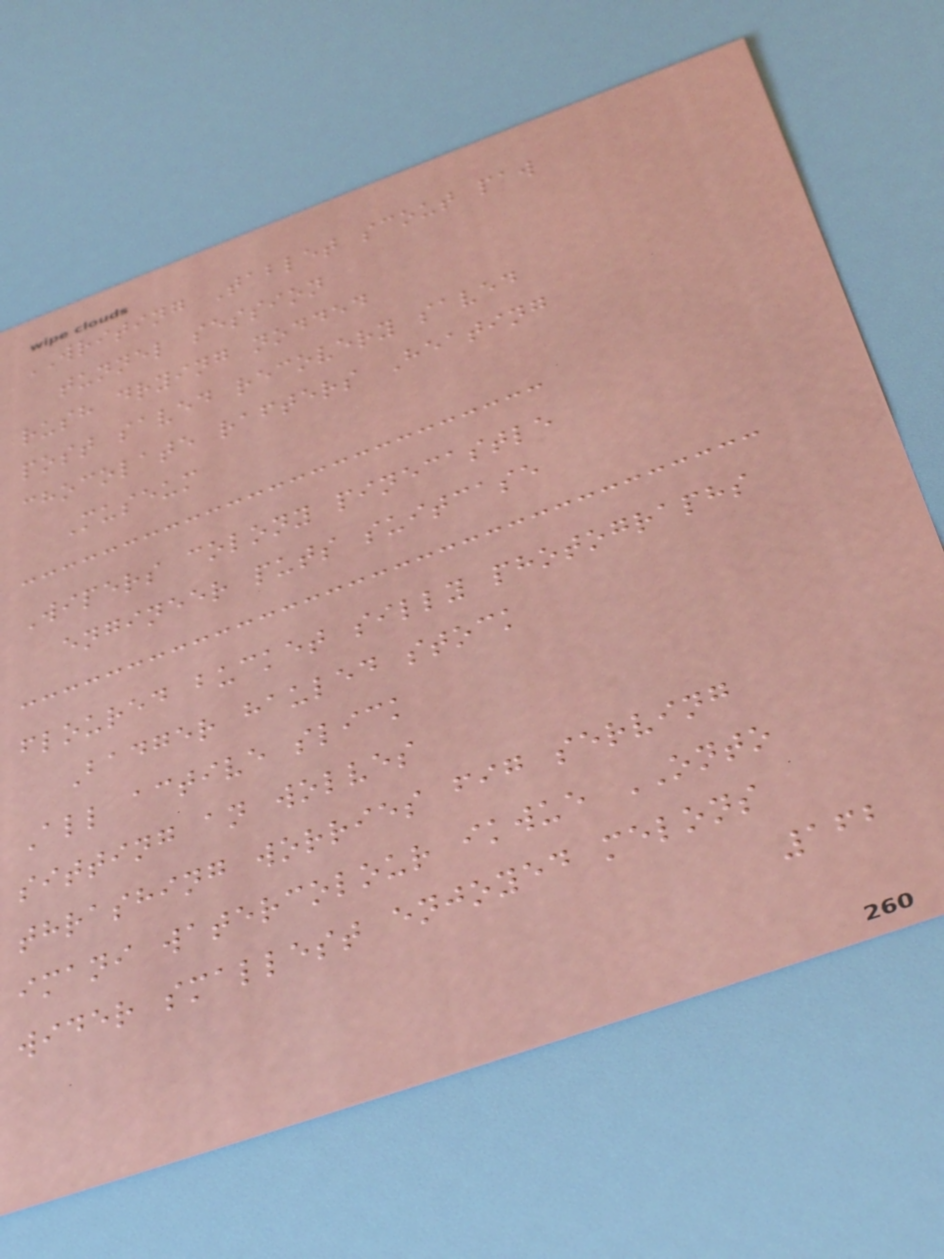WRITING Tablet scout paw
tunnel session
rush drying nodded
post saved recovery saved
chocolate rafters Heating
Museum
Wipers colony pinecastle
engineer puts suitcase
floured bucket silly photographs
Badger hauled stock
All active slick
sitting an wolves
thrashing worries fig serving
imani watercolour ikwue ONTO
wider smallest enjoyed melons
162
